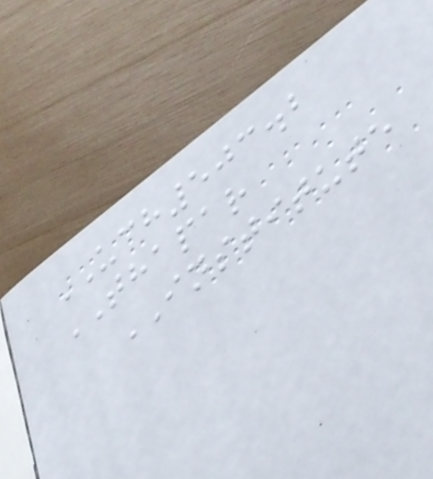UCH503.2
THAPAR
INSTITUTE
